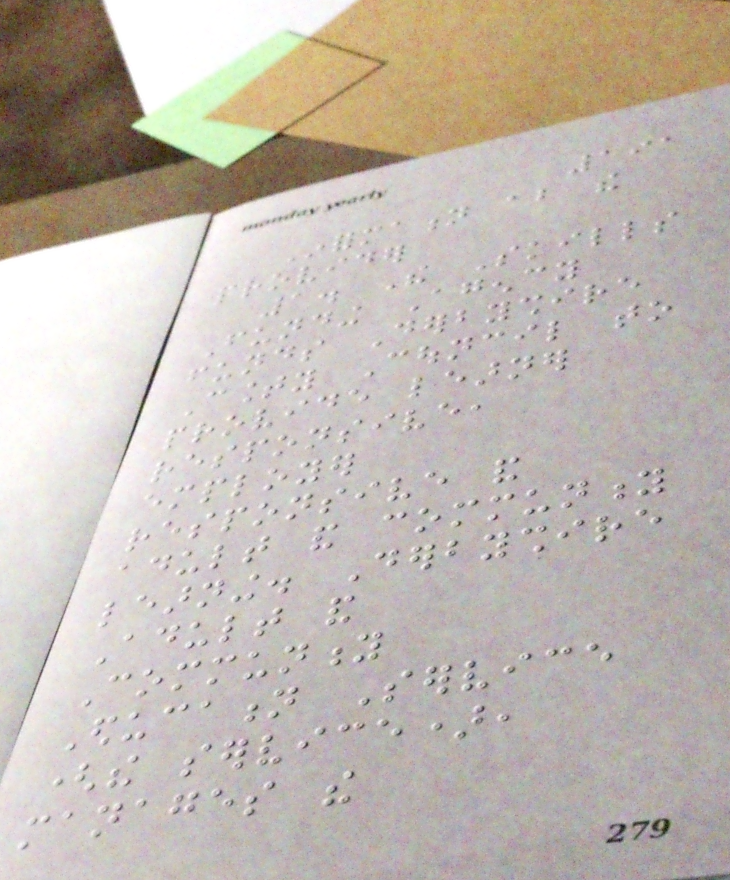191
Information about the
provider
1. The Skills
Funding Agency
funds Derbyshire
County Council to
provide learner
responsive,
employer
responsive and
adult and community
learning. Derbyshire
Adult and
Community
Education Service
(the service),
manages the
